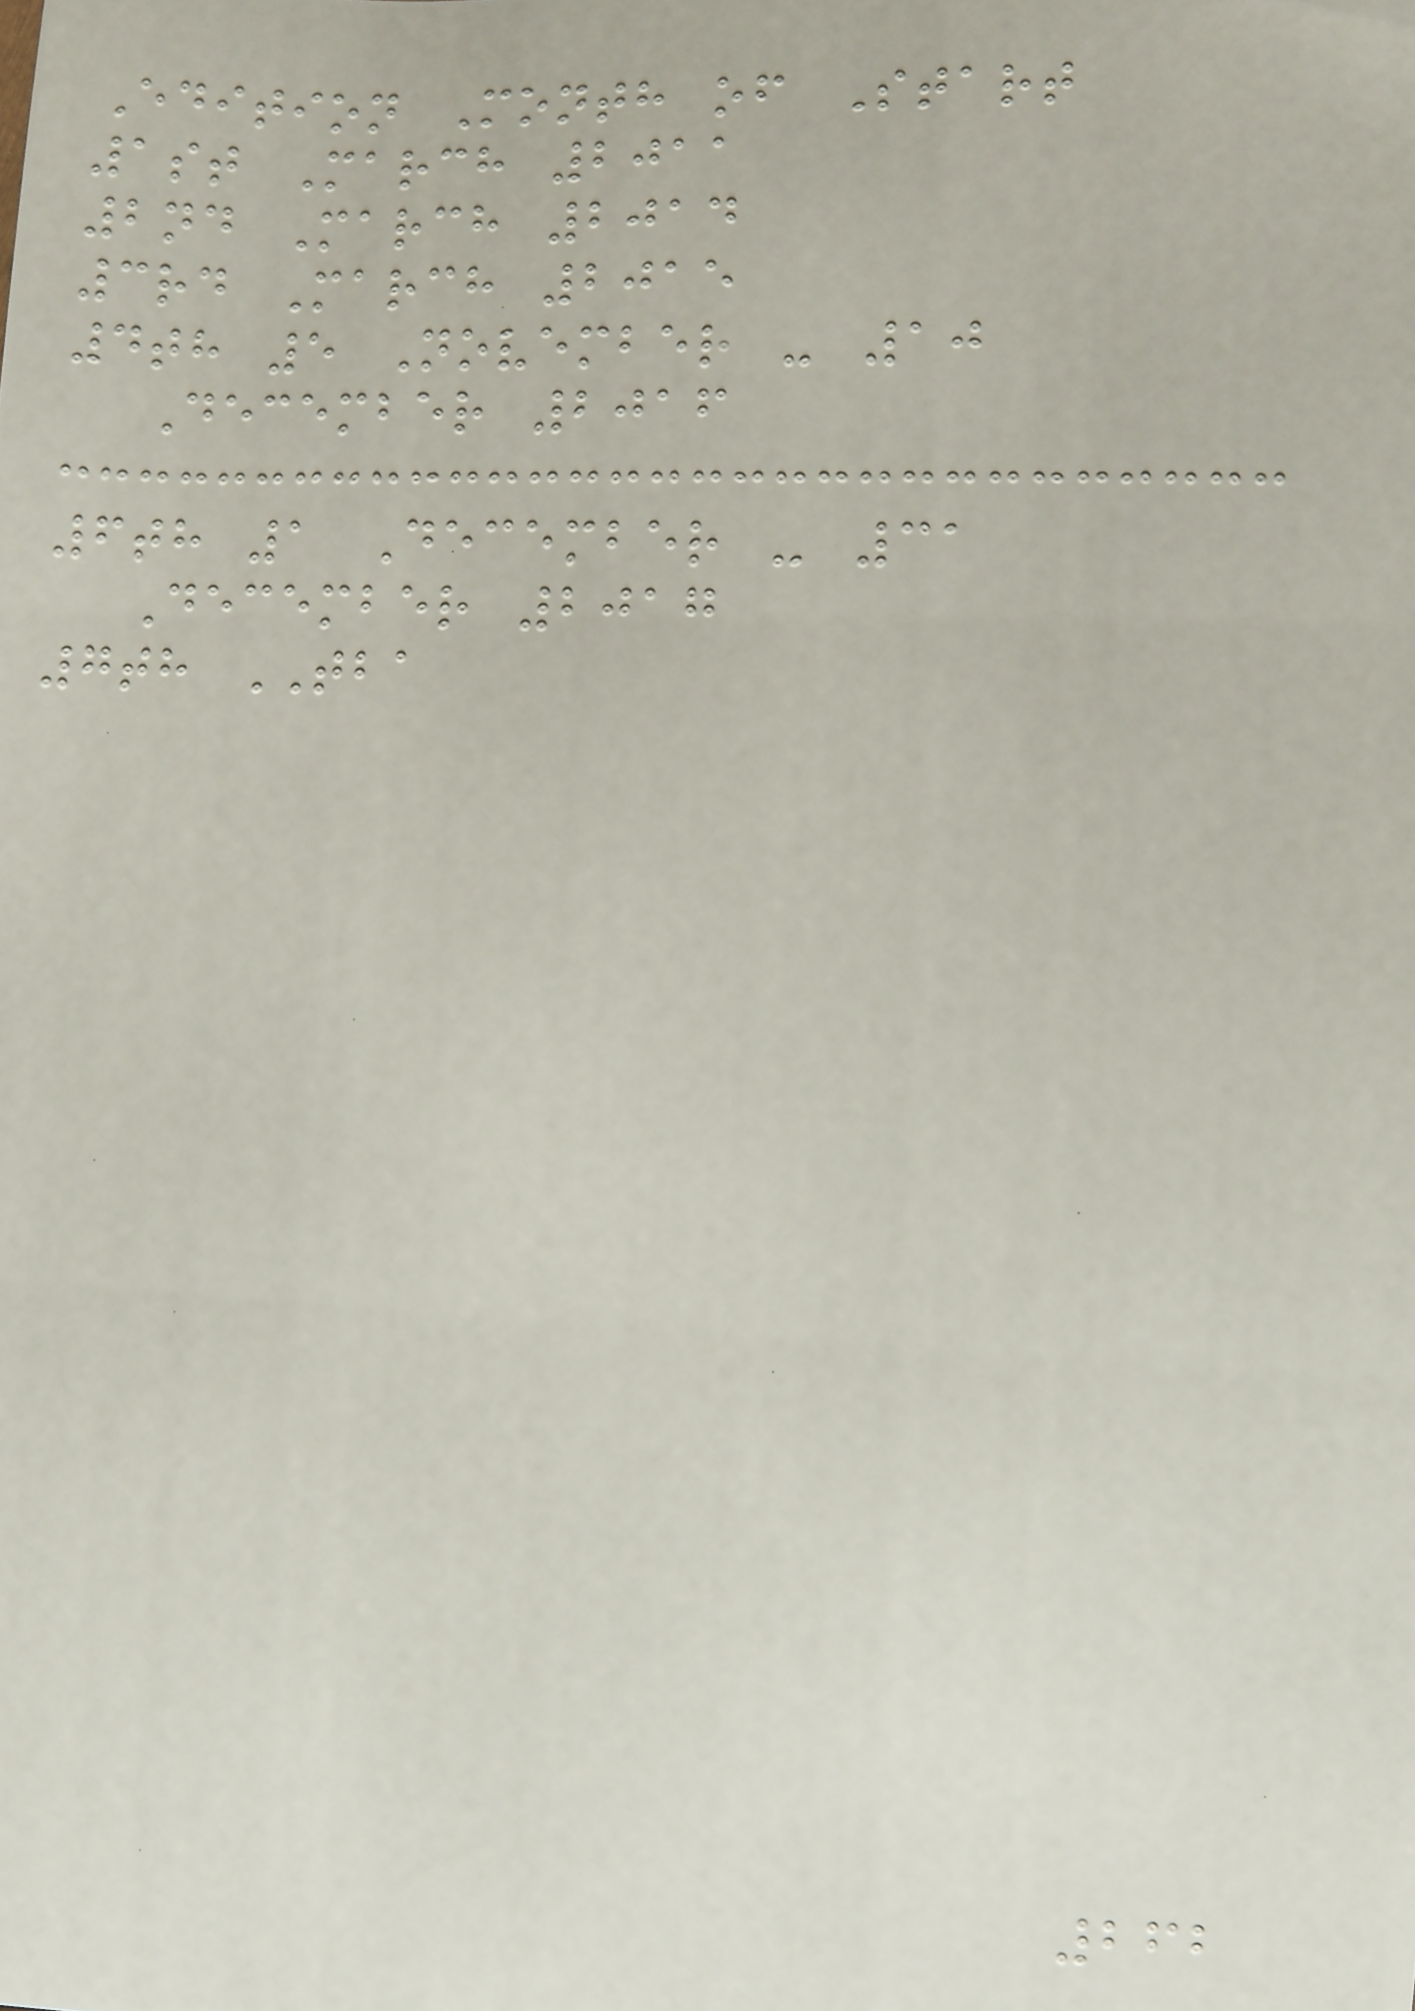Edition Month of Start
1st March 2011
2nd March 2014
3rd March 2015
4th 5 November - 10
December 2016
6th 1 December - 31
December 2017
7th TBA
262
